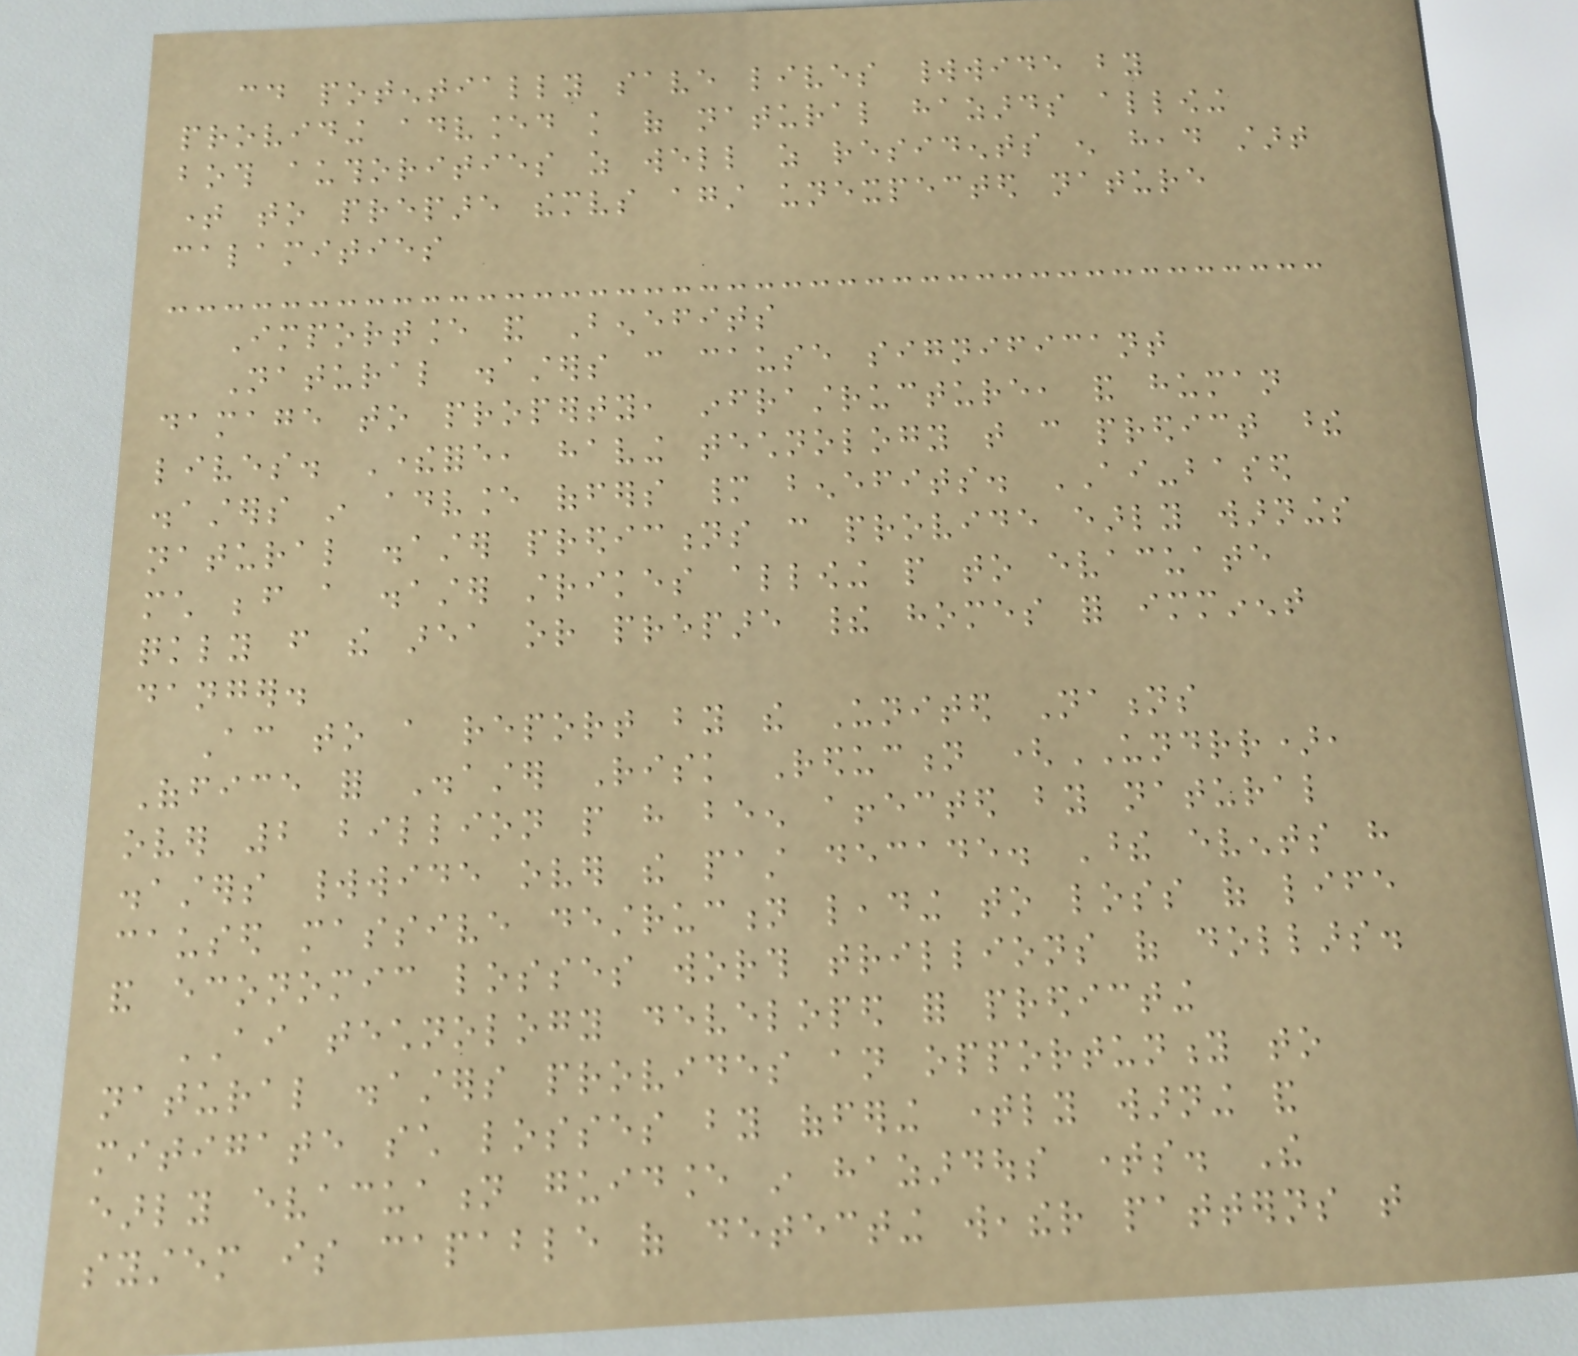could potentially save lives worldwide by
providing advanced knowledge of natural hazards allowing
both authorities as well as residents enough head start
time to prepare themselves against unexpected nature
calamities
Importance and Benefits
Natural disasters can cause significant
damage to property, infrastructure, and human
lives. Therefore, having technology that can predict these
disasters in advance offers many benefits. AI-based
natural disaster predictions can provide early warnings
much before a disaster strikes allowing people to evacuate
quickly from the area or prepare their homes for imminent
danger.
According to a report by the United Nations
Office for Disaster Risk Reduction (UNDRR),
over 2 billion people have been affected by natural
disasters worldwide over the past decade. These events have
caused massive destruction leading to loss of life
and economic losses worth trillions of dollars.
AI technology developed for predicting
natural disasters provides an opportunity to
mitigate such losses by offering timely warning and
early evacuation guidance in hazardous times. The
system is capable of detecting weather patterns that
